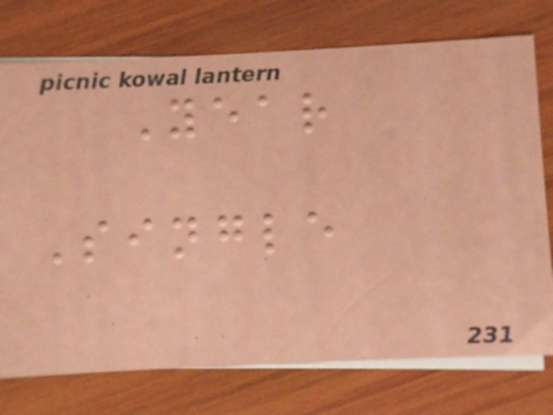Year
Single
